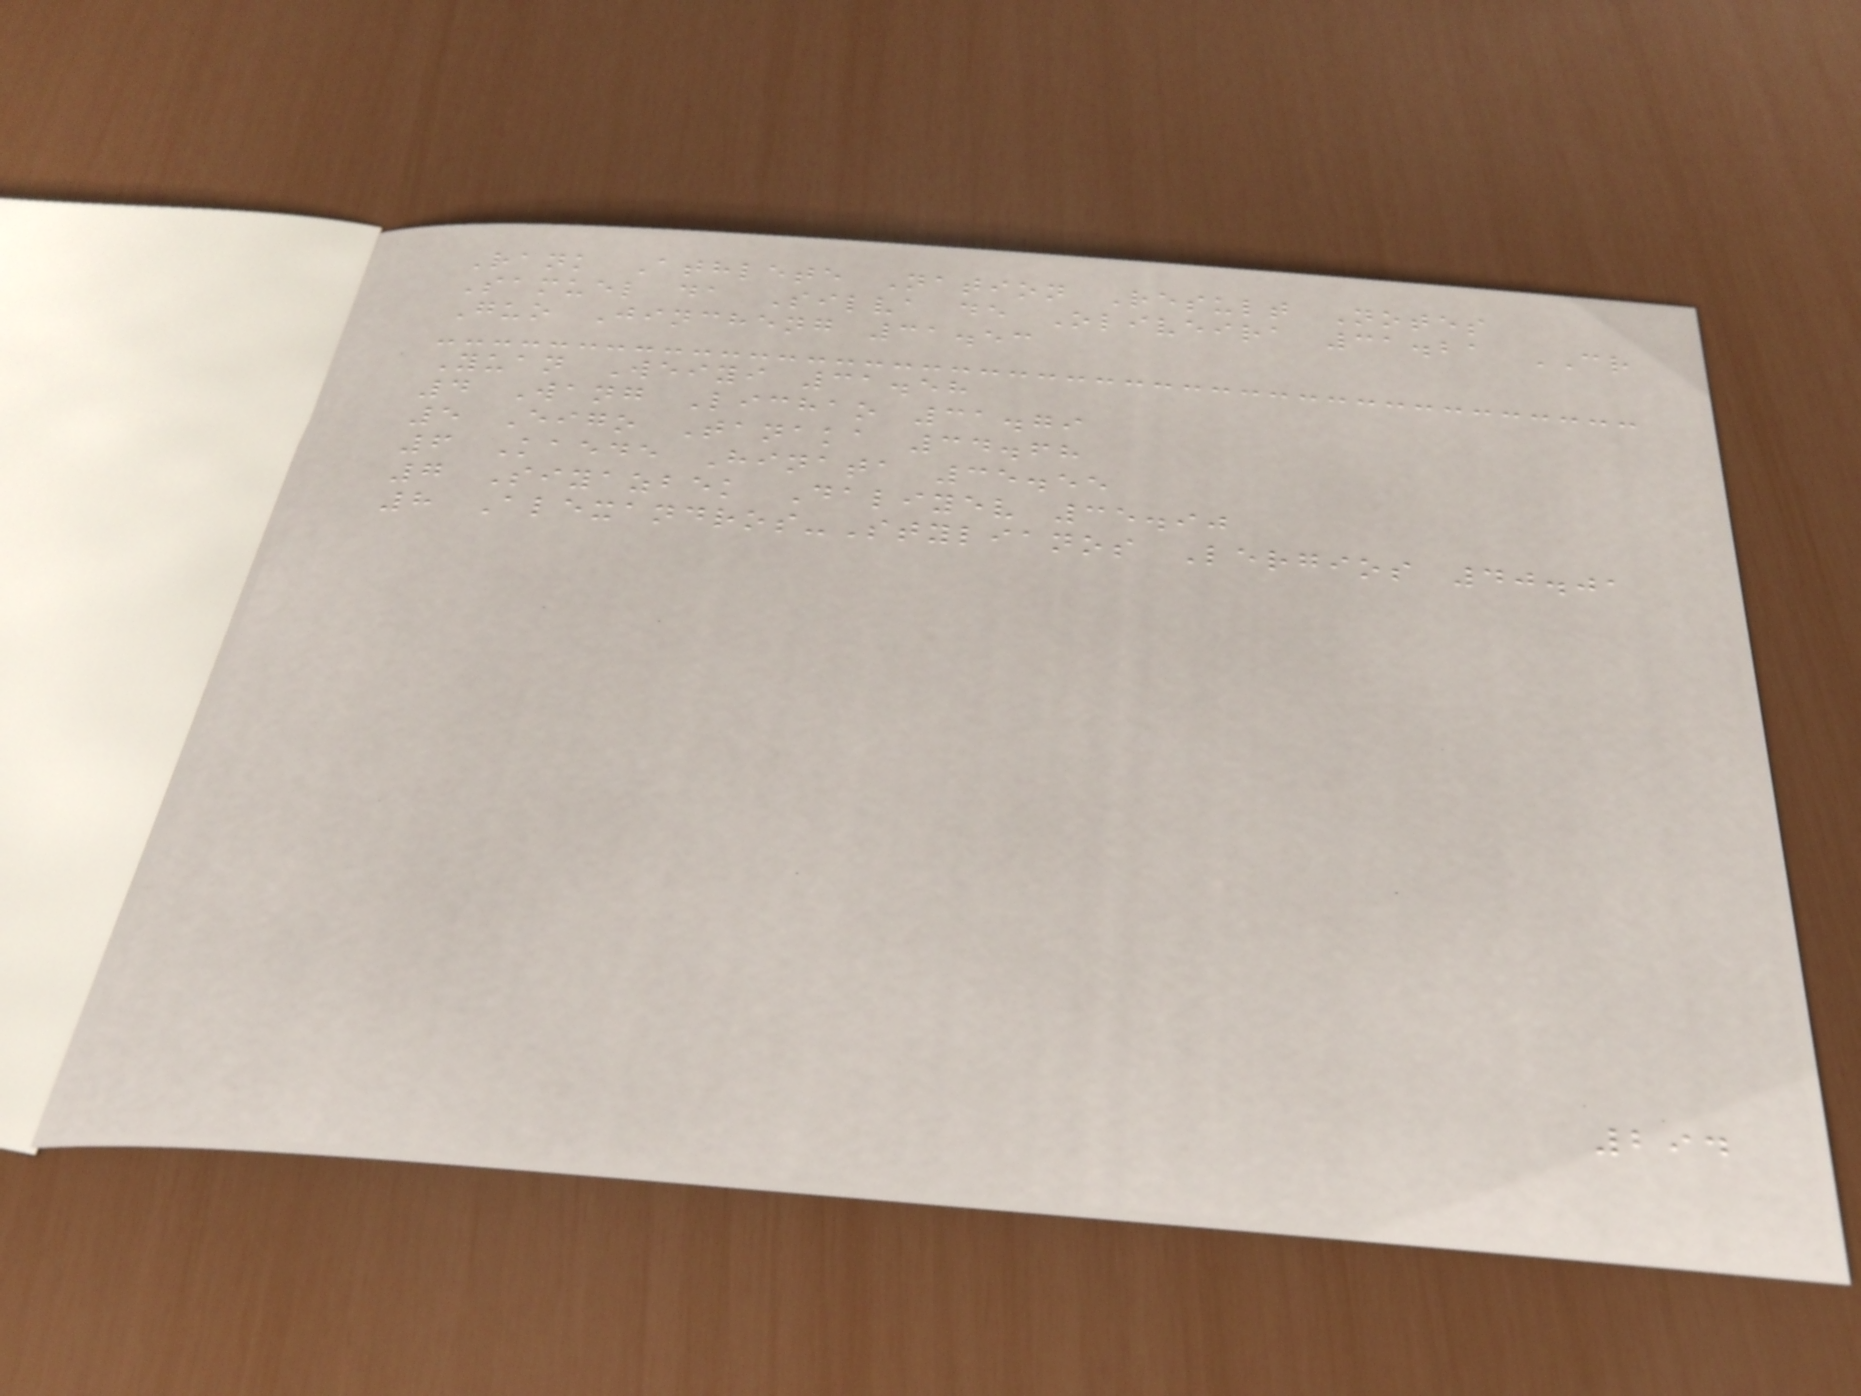Rank Athlete Nation Result Notes
Samuel da Silva de Oliveira 31.21 CR
Guo Jincheng 31.53
Yuan Weiyi 31.58
4 Wang Lichao 31.79
5 Eigo Tanaka 34.68
6 Kaede Hinata 35.55
7 Siyazbek Daliyev 35.90
8 Alexandros-Stylianos Lergios 40.01
294
